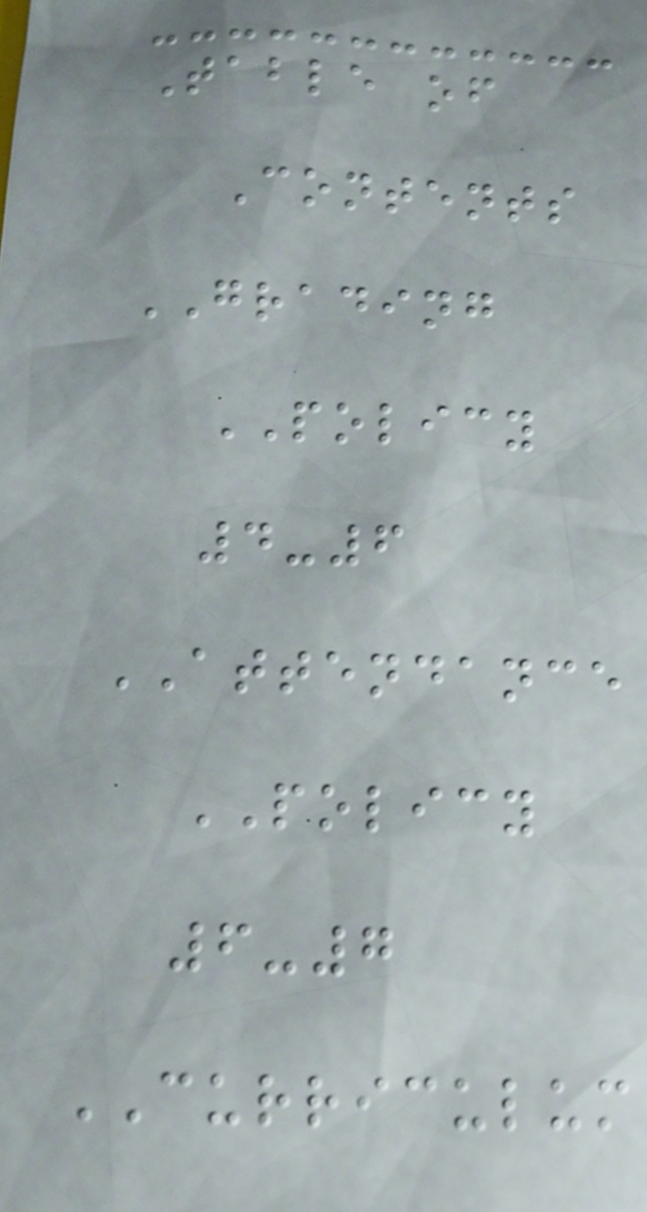Table of
Contents
GRADING
POLICY
4-6
ATTENDANCE
POLICY
6-7
CURRICULUM
